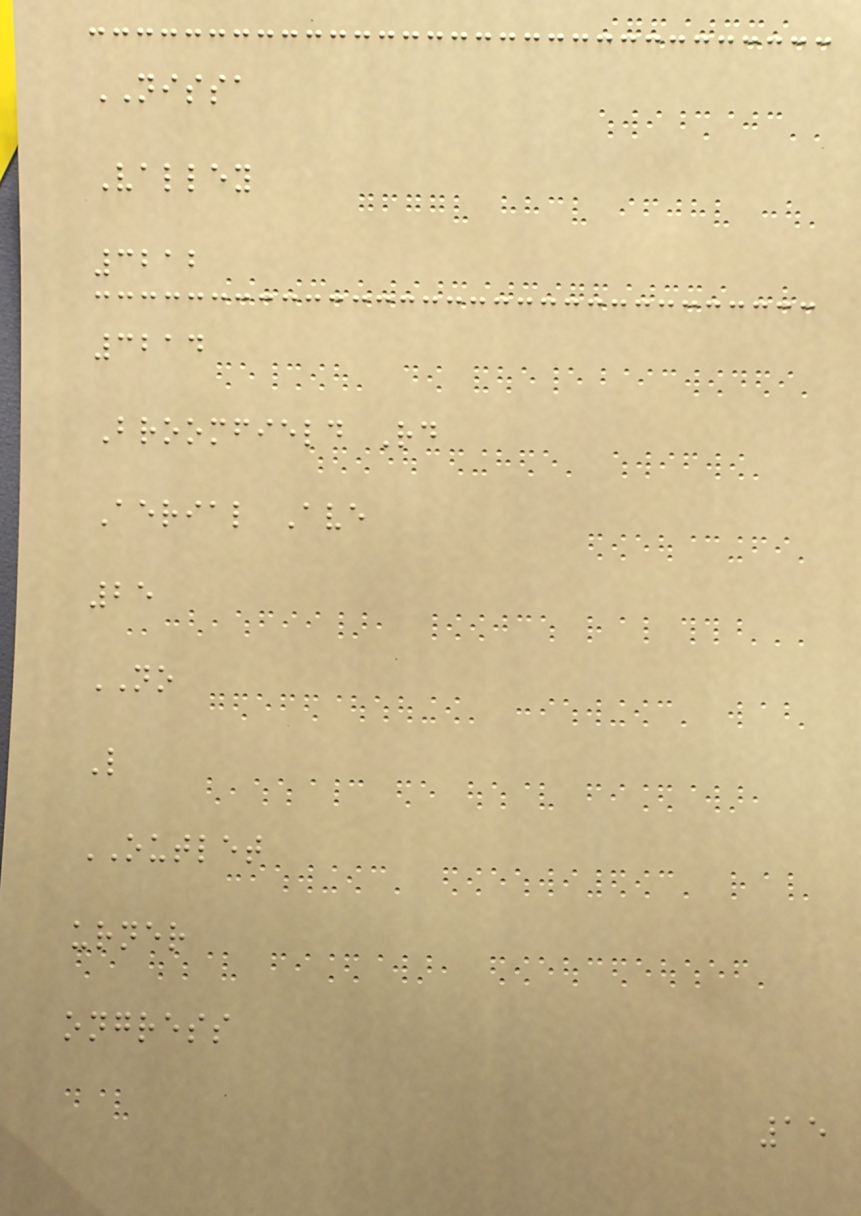NISSA
Valley
3212
3214
Broomfield Rd
Aerial Ave
25
NO
L
OUTLET
urner
ongress
15
